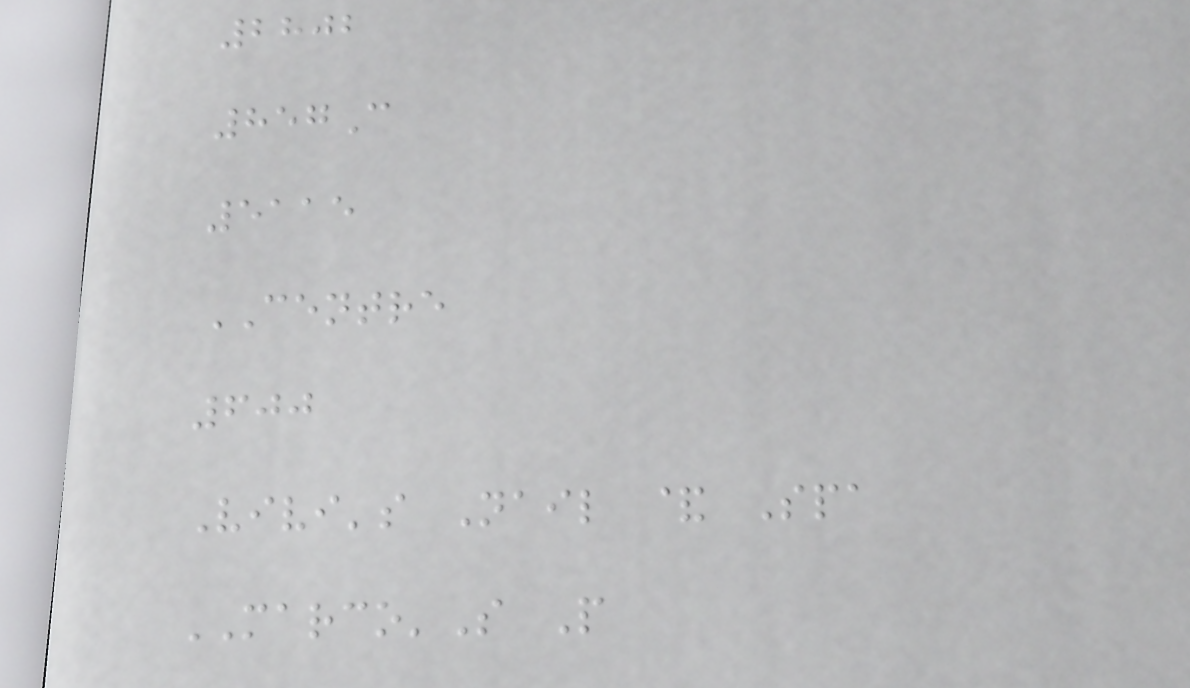2802
857C
5115
CENTRE
600
Vivi's Nail & Spa
MARCO'S P
